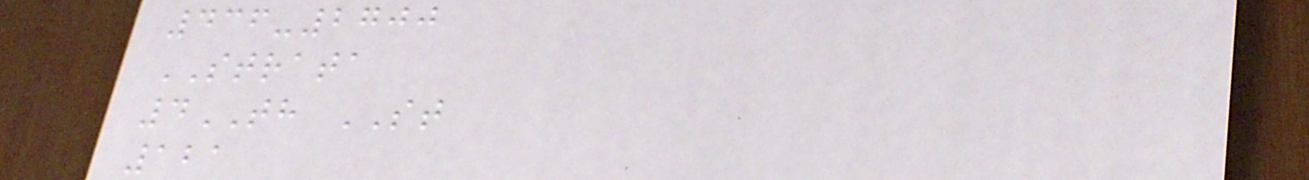436-2700
STRATA
4TH ST
121
